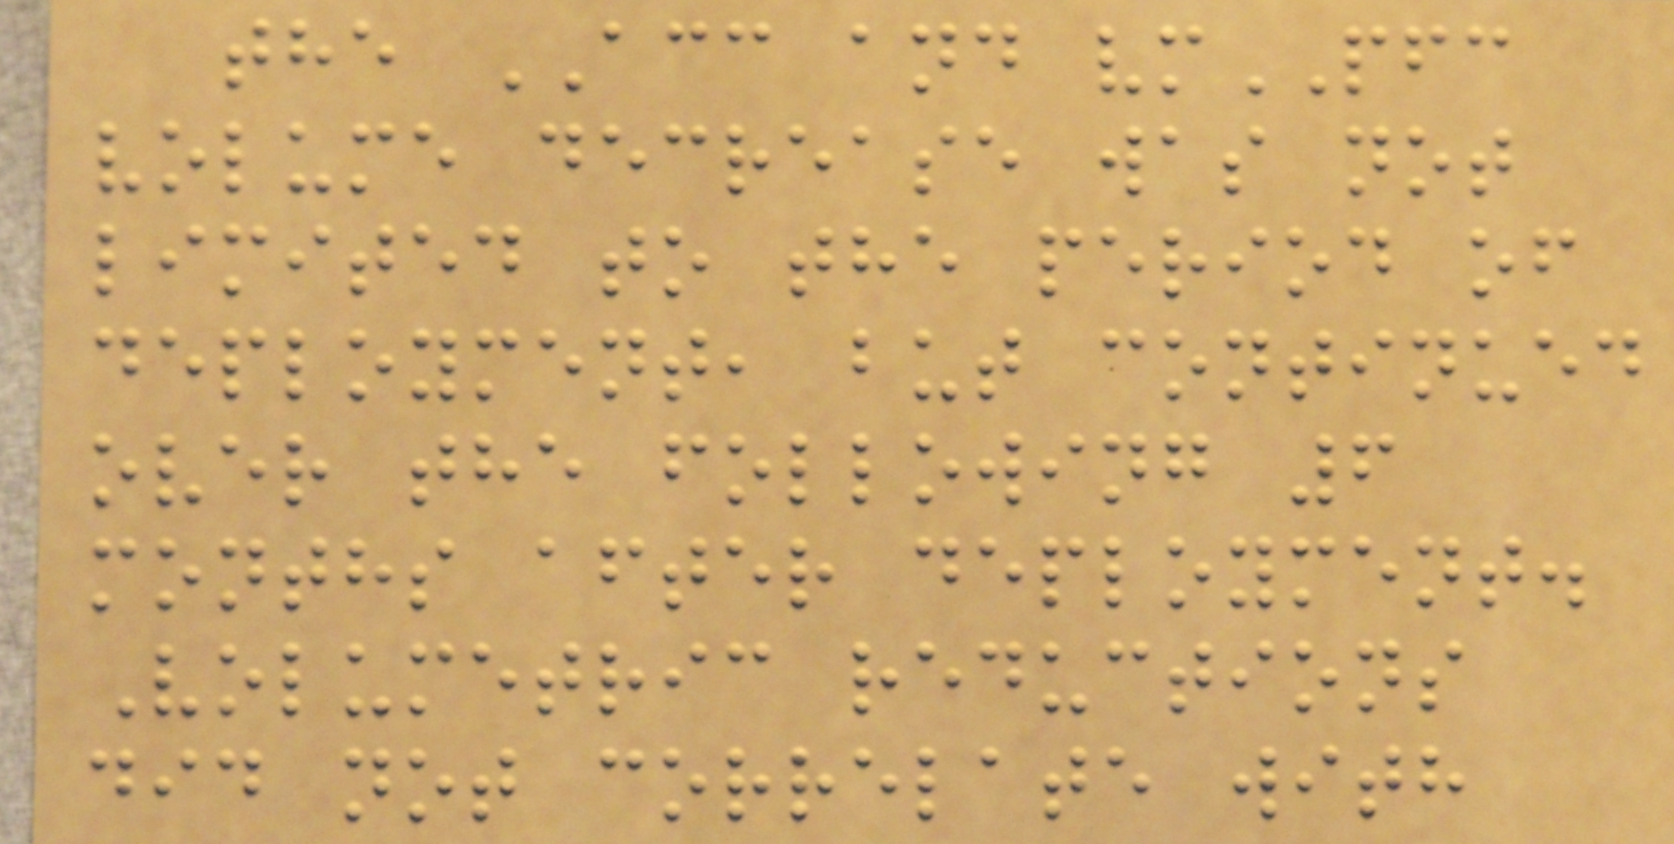the ACC and vmPFC
volume decrease was not
limited to the period of
deployment, but continued
over the following 6
months after deployment.
Volumetric reductions
did not correlate with
